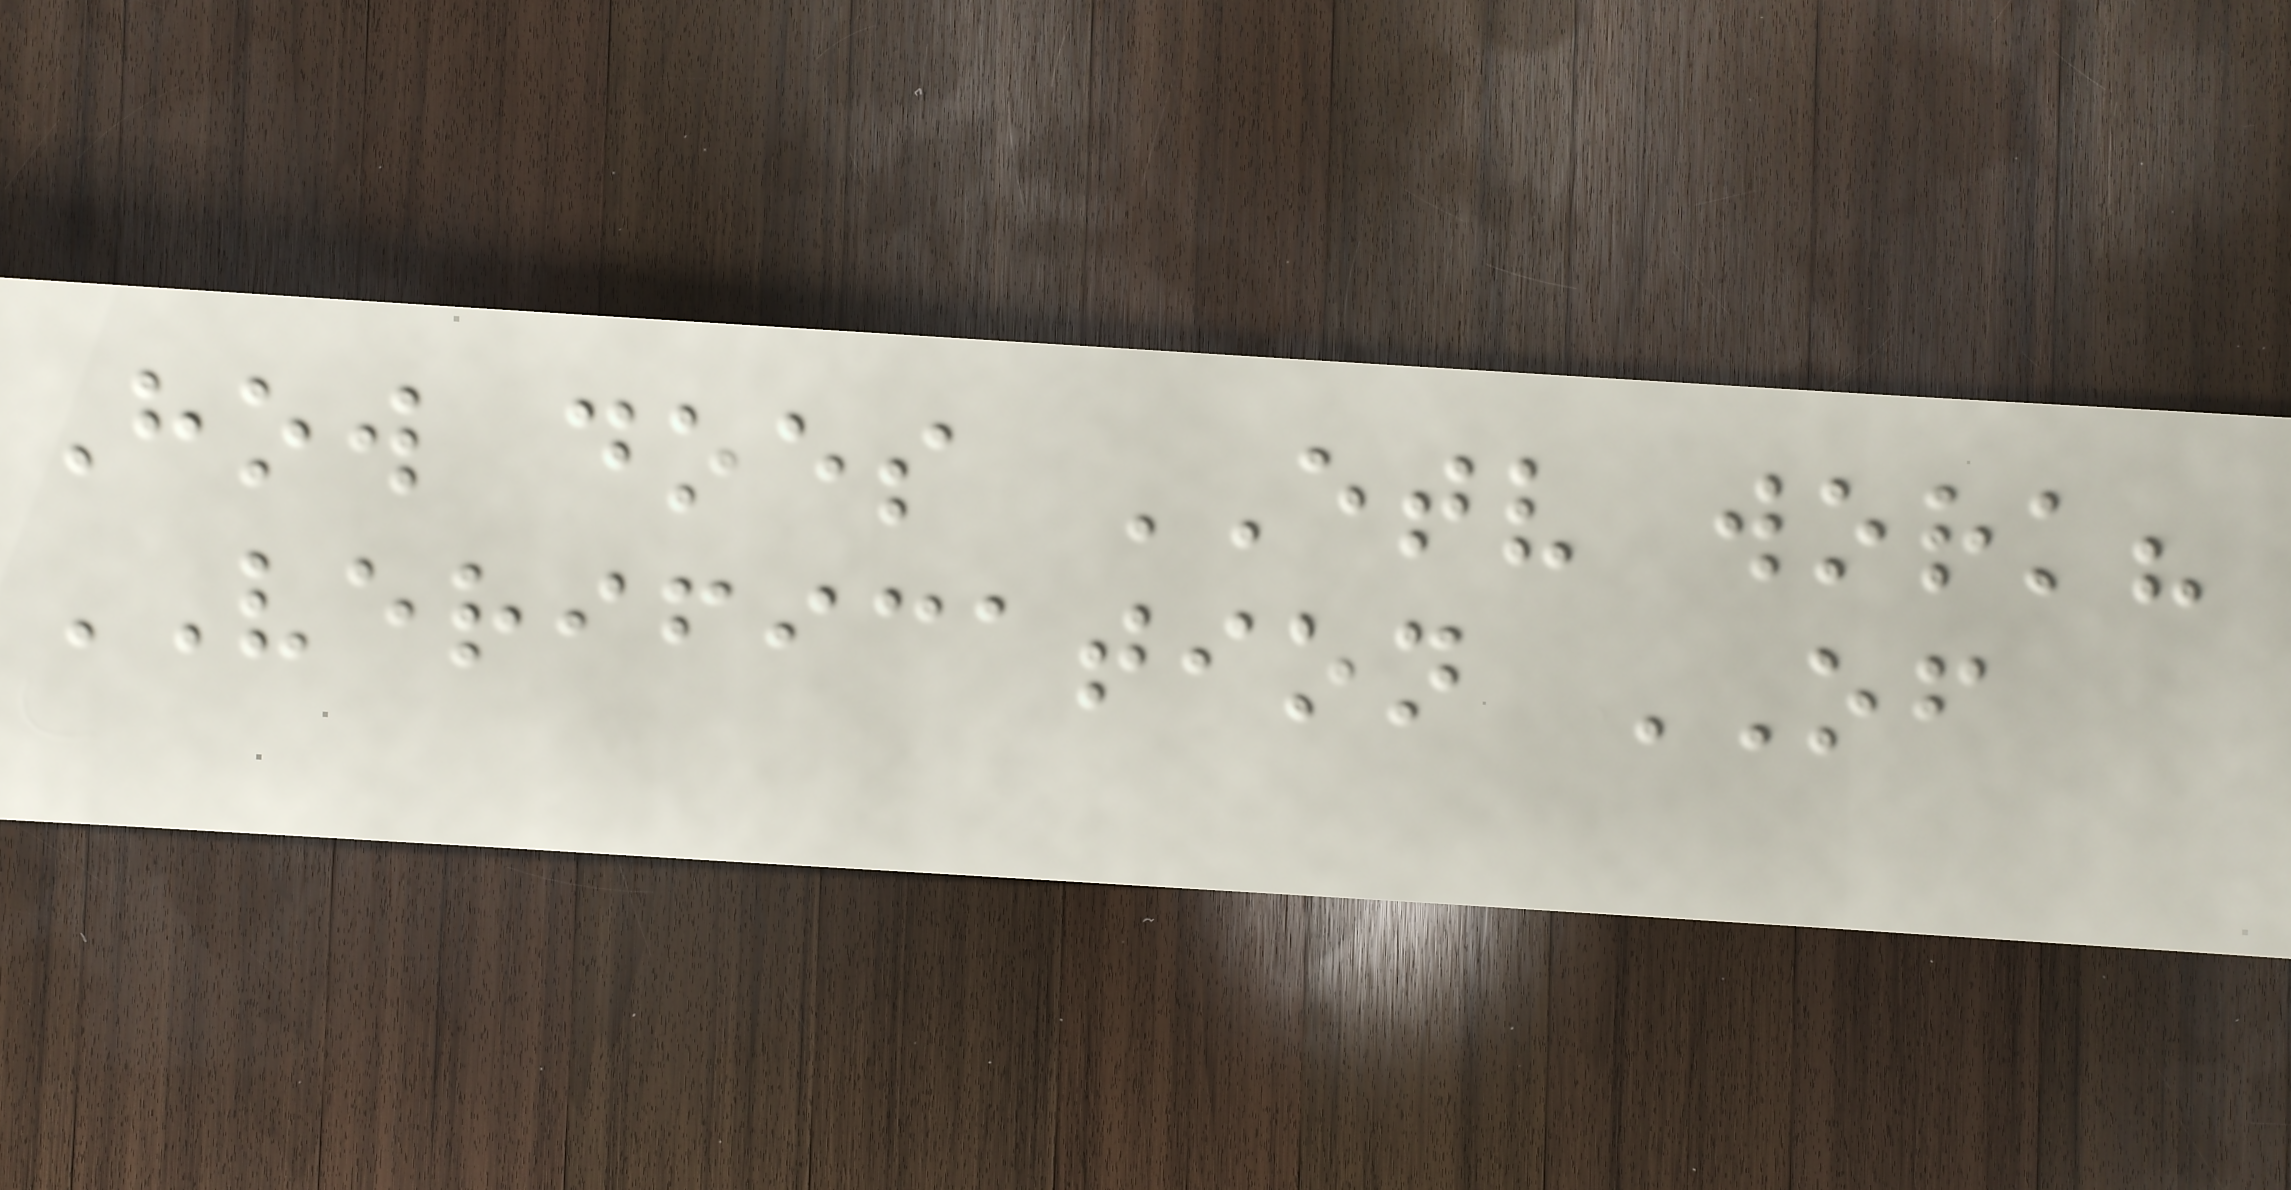How does ETV work?
VERIFICATION OF
